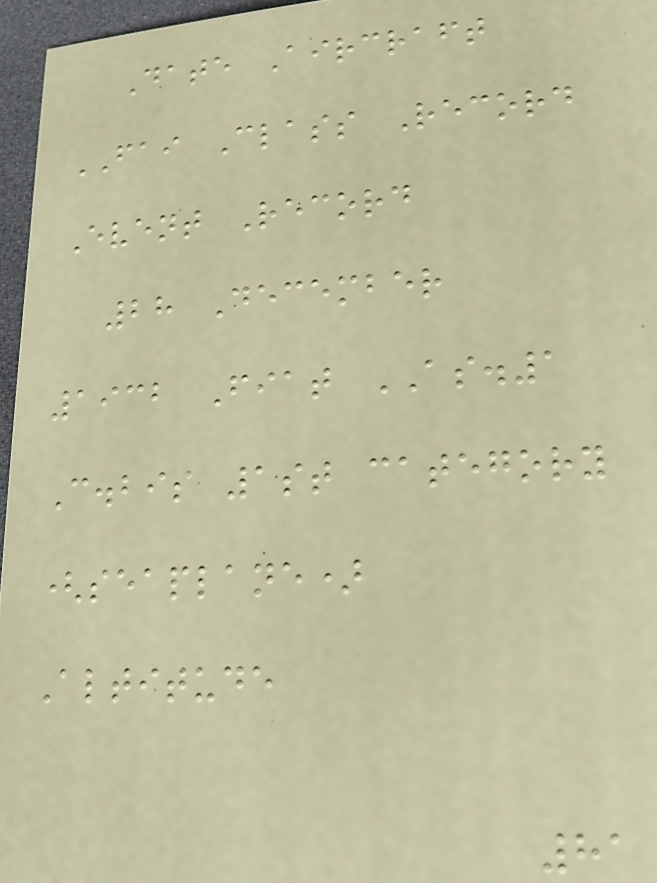Date Aircraft
FAI Class Record
Event Record
28 December
1932 Fiat AS.1
C.bis 1st category
(seaplane)
Altitude
81
